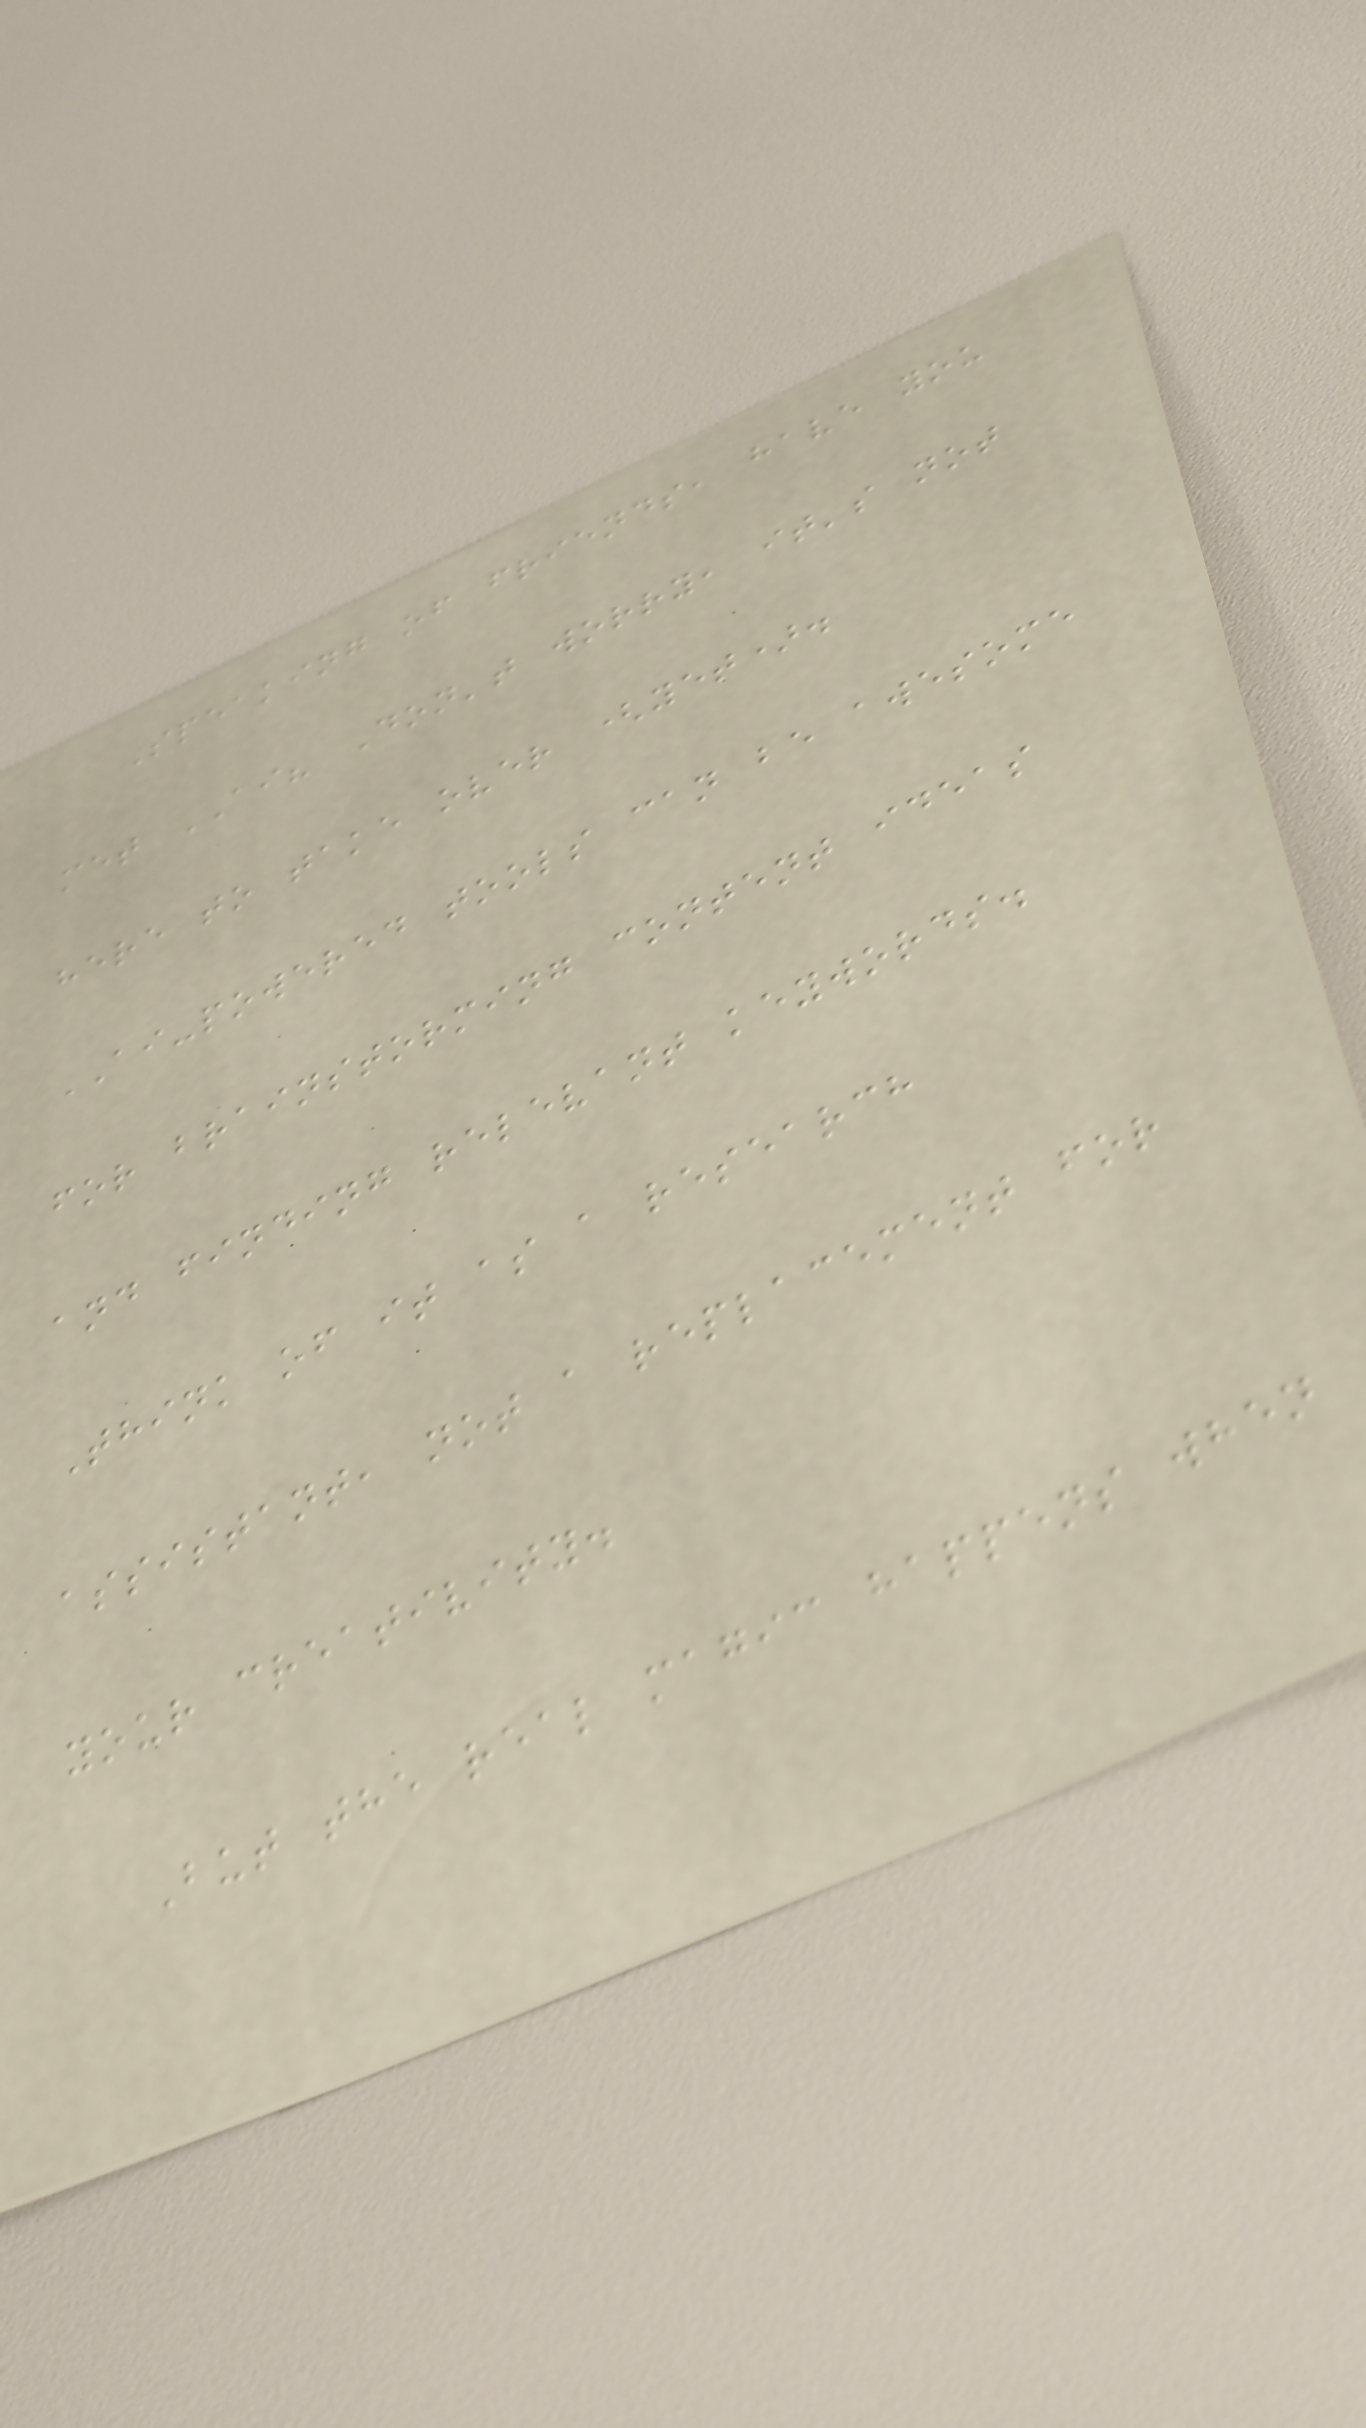Speaking of friends, have you
met AI? Don't worry, it's not
here to take over (yet).
AI-powered tools can be awesome
for brainstorming content ideas
and finding relevant keywords.
Think of it as a research
assistant, not a replacement for
your creativity.
But the real magic happens when
